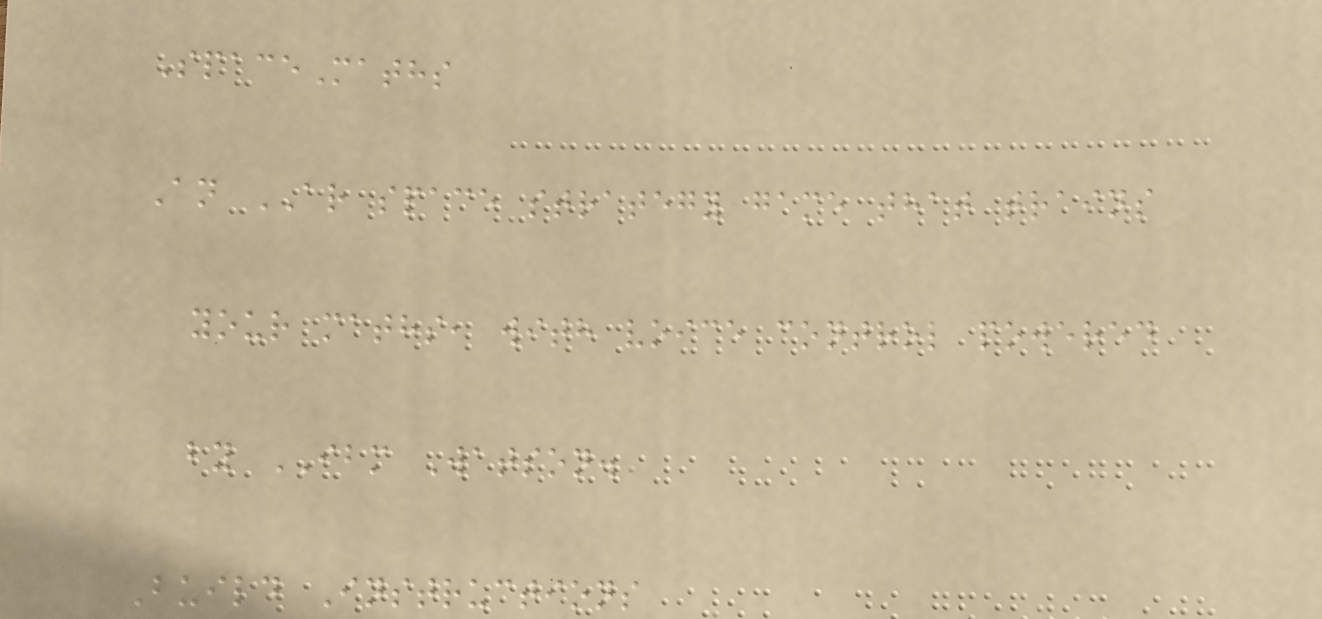SpaceMaths
An AR space strategy game that trains
your maths, with voice control powered
by IBM Watson.
Build Instructions
